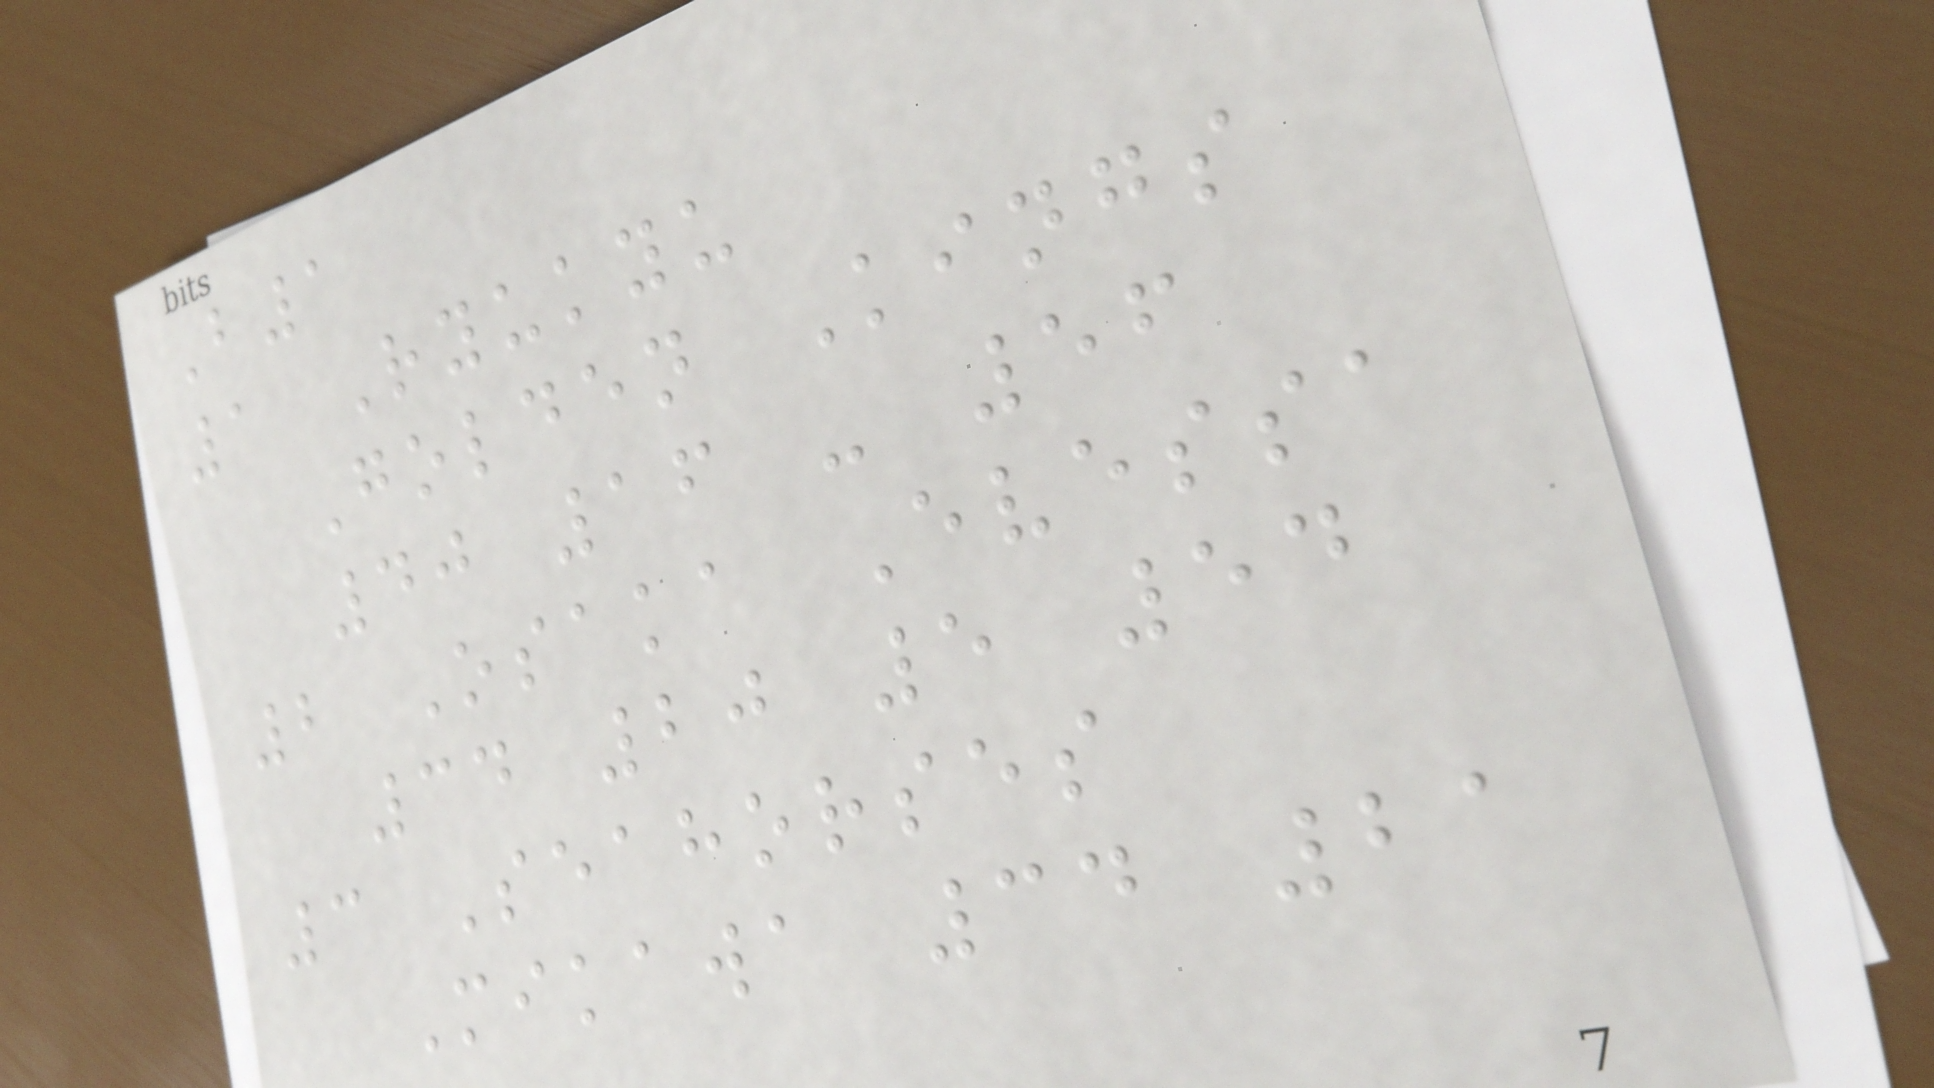B1
1 Ryukyu
Golden Kings
40 16 - 56
2 Osaka Evessa
34 20 5 54
3 Seahorses
Mikawa 34 21
